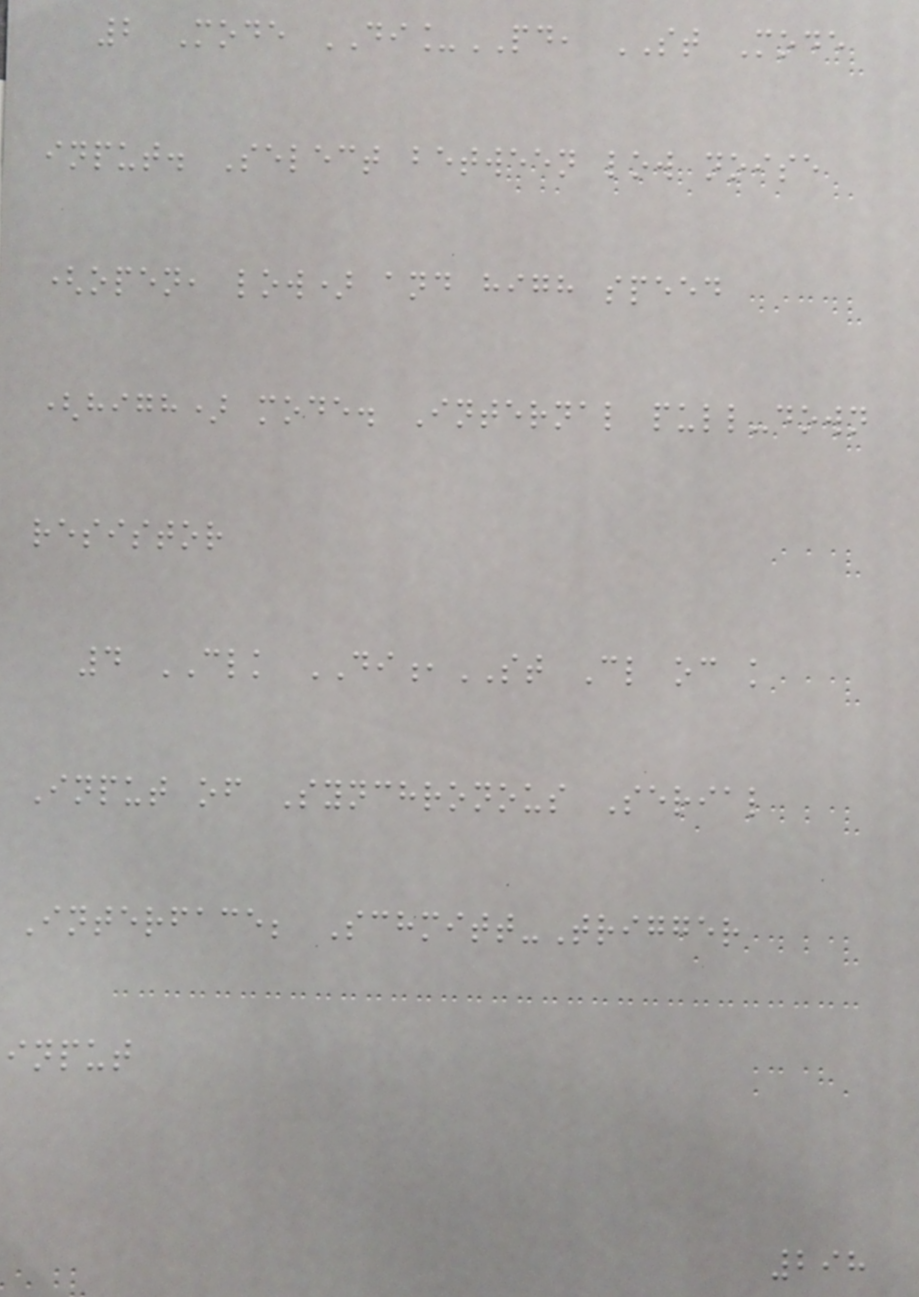2 Mode DI_PD, ST Mode
input. Select between low noise
(open, low) and high speed
(high) mode. Internal pull-down
resistor
4 CLK DI,ST Cl oc k
Input of Synchronous Serial
Interface; Schmitt-Trigger
input
298
